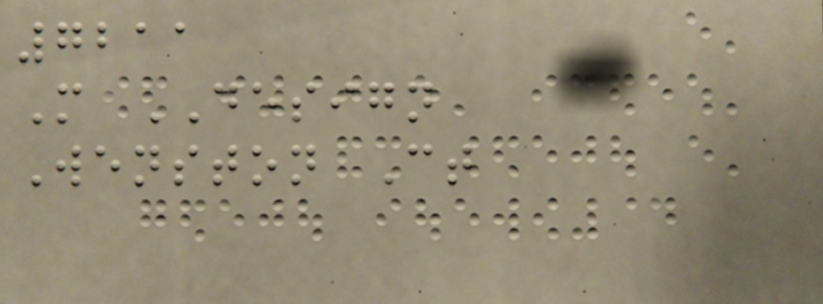7211
M DESIGN
Wenston Ct
